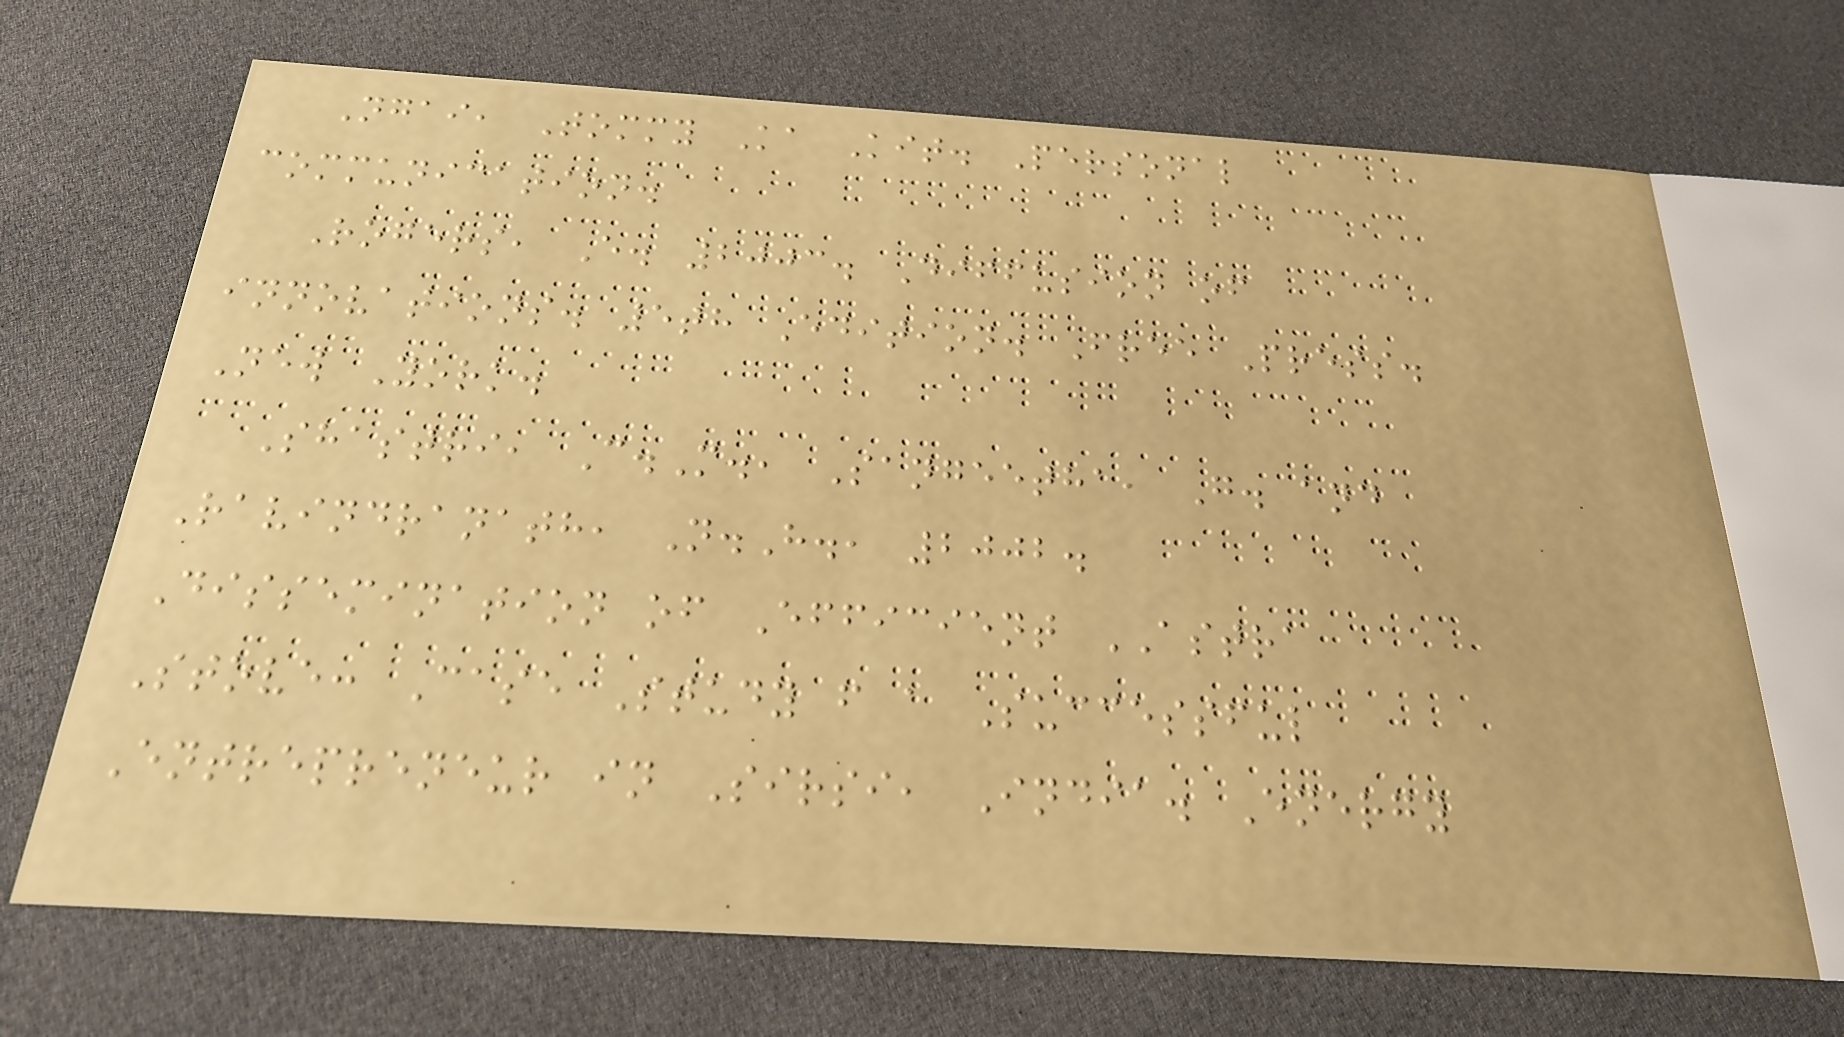Ngai, Tommy Ka Kit. Personal
communication.
Rogers, E. 2003. Diffusion of
innovations. 5th Edition. Free Press.
New York.
Shastri, C.M., Sangeetha, G. and
Ravindranath, N.H., 2002.
Dissemination of Efficient ASTRA
Stove: Case Study f a Successful
Entrepreneur in Sirsi, India. Energy
